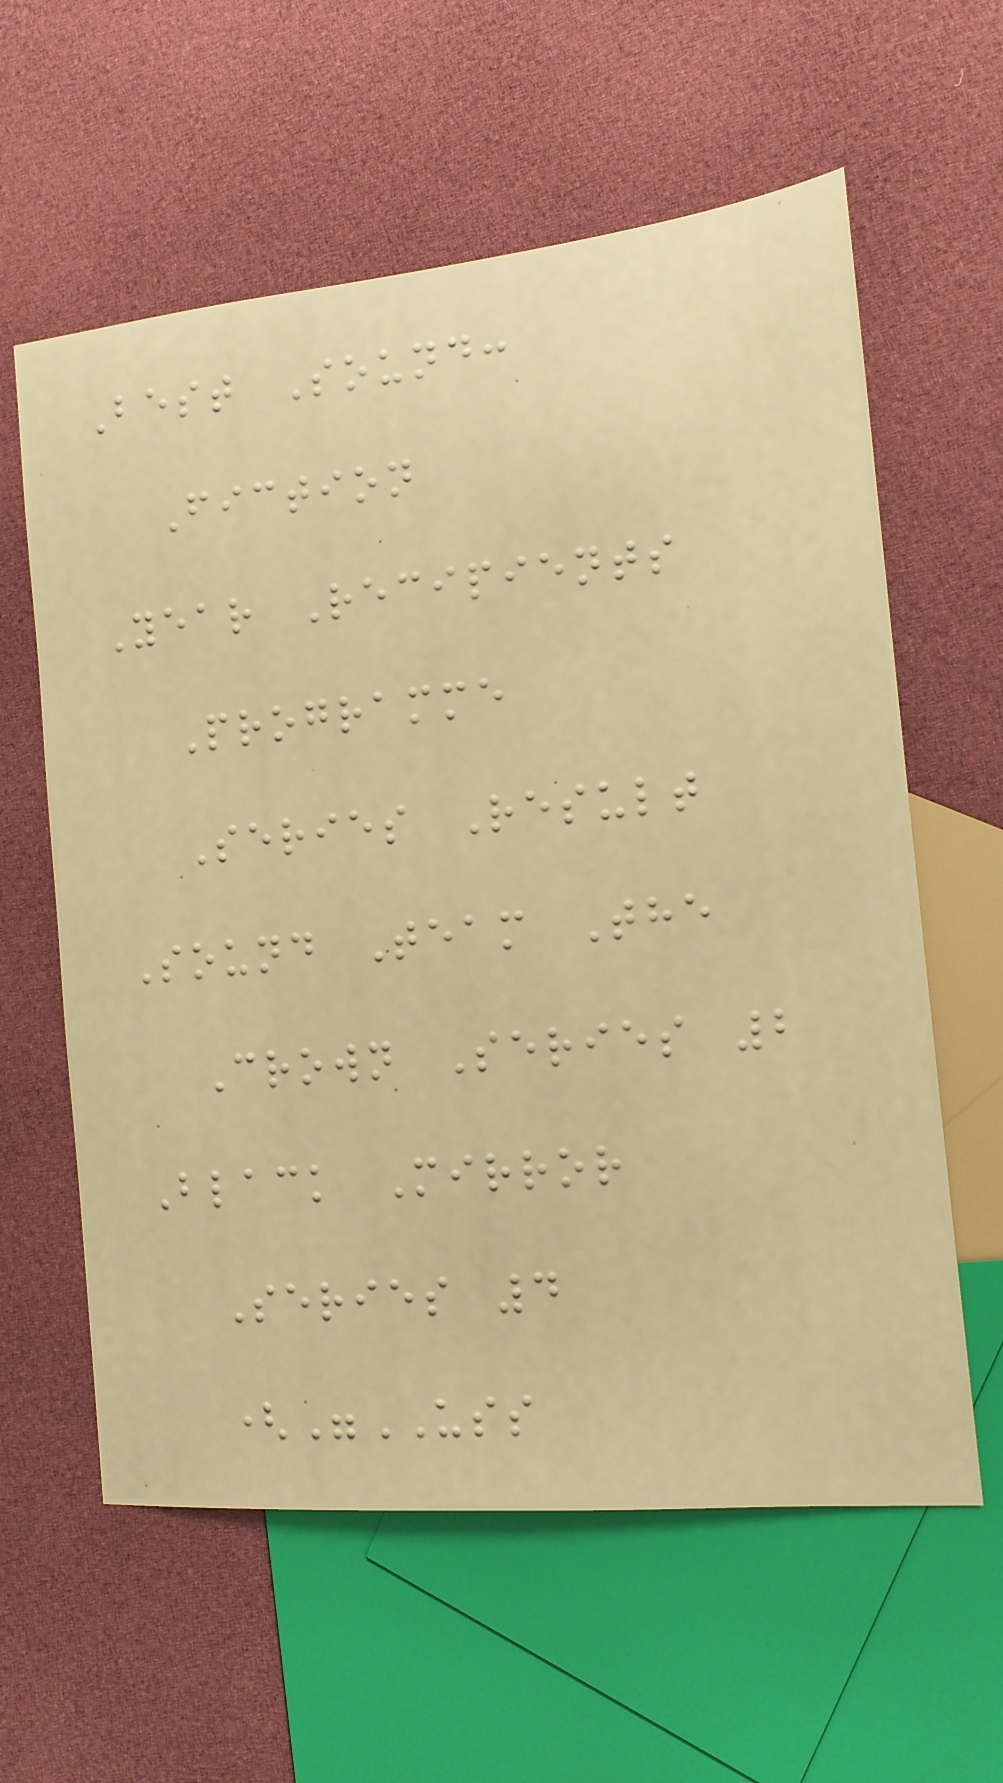Best Sound:
Fiction
Year Recipients
Programme
Series Result
Sound Team The
Crown Series 2
Black Mirror
Series 4
("USS
